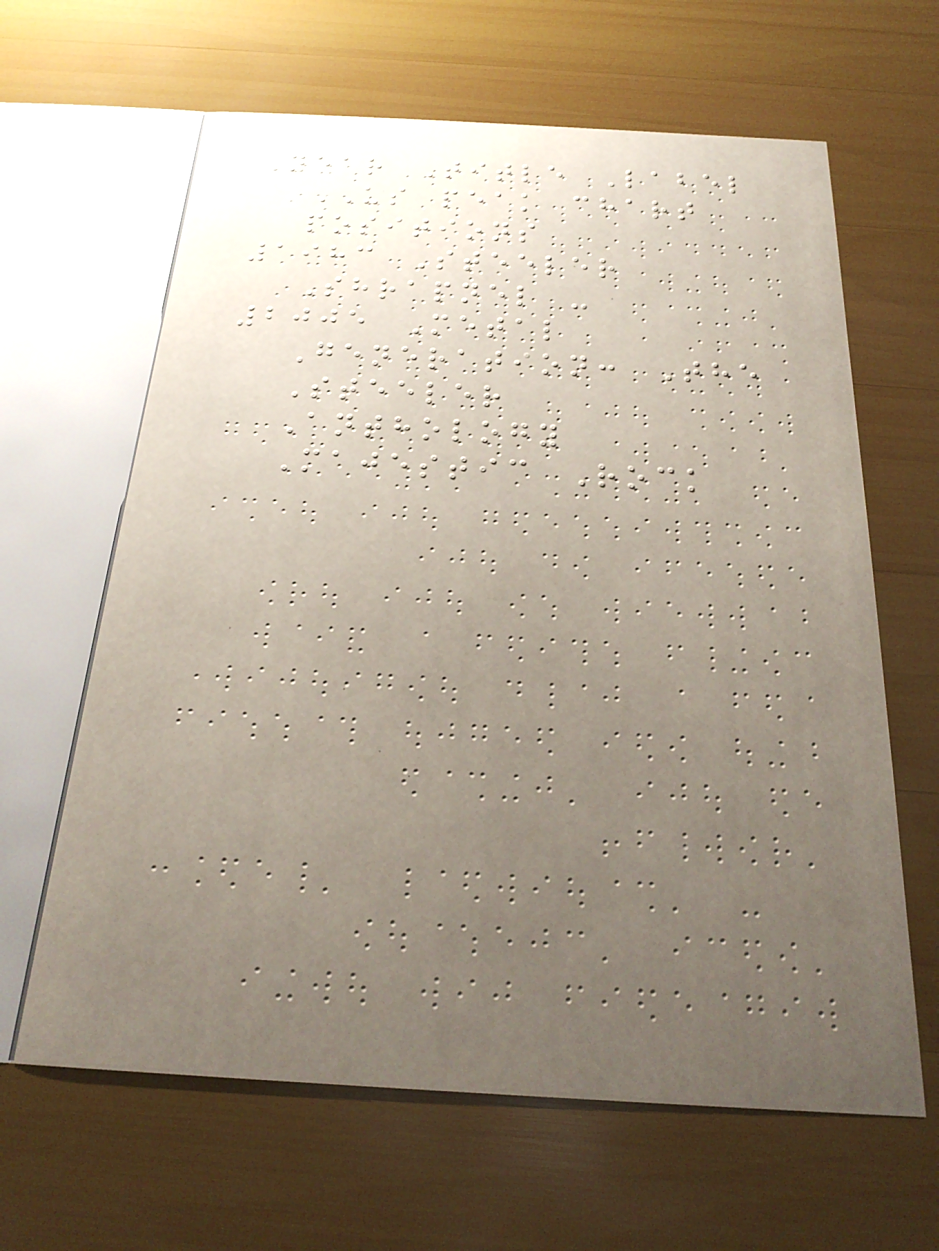Year Title Label
US peak chart
positions
1983 Steeler
Shrapnel -
2005 Metal
Generation: The
Steeler
Anthology
Majestic Rock
